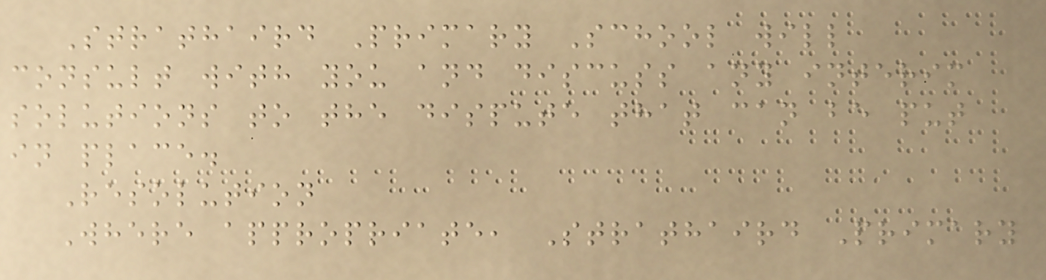Strathaird Primary School will
consult with you and discuss any interim
solutions to the dispute that can be put
in place.
Resolution
Where appropriate, Strathaird Primary
